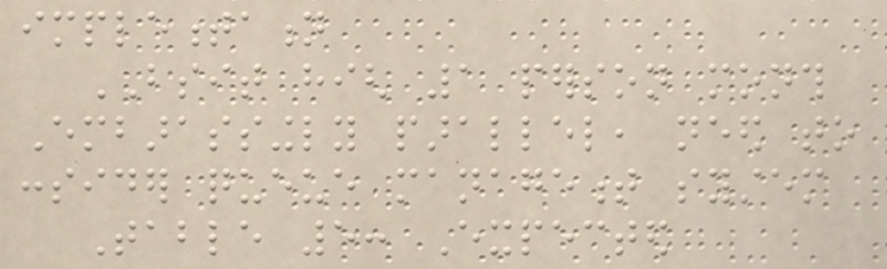implementation
BSIT high 1 person month
Embarassingly parallel, need to
consider queue management system
Table 5: Expected
